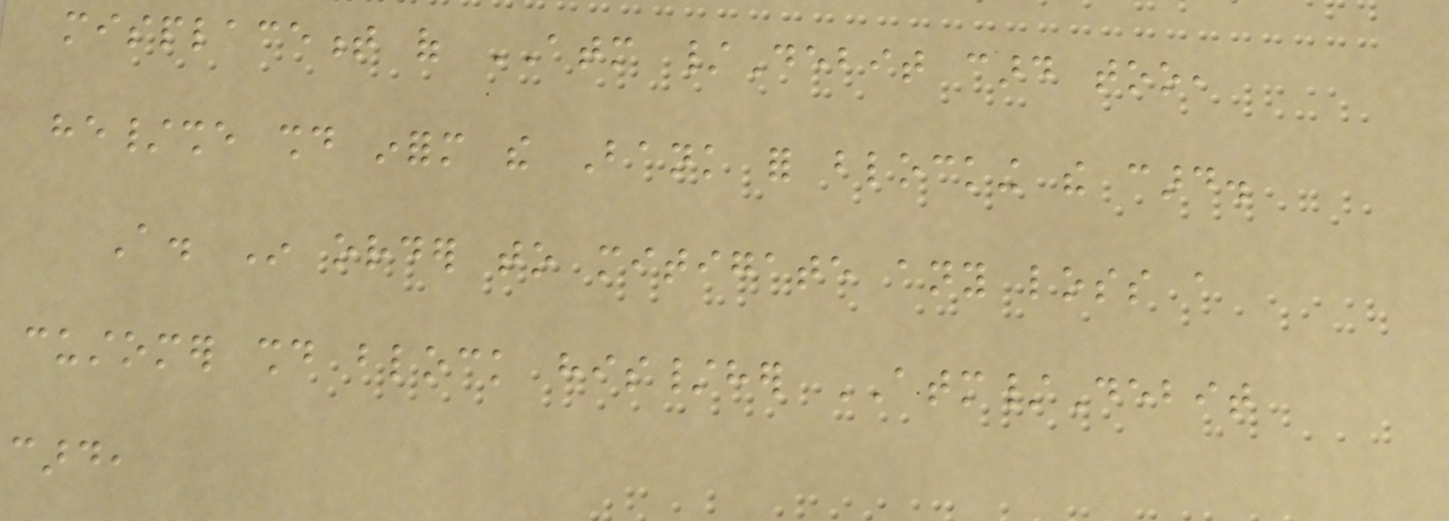misplacement of ATM /Debit card too,
he/she should inform the Bank for blocking the card.
A. In order to mitigate any loss a
customer should block his/her ATM/Debit
card,
